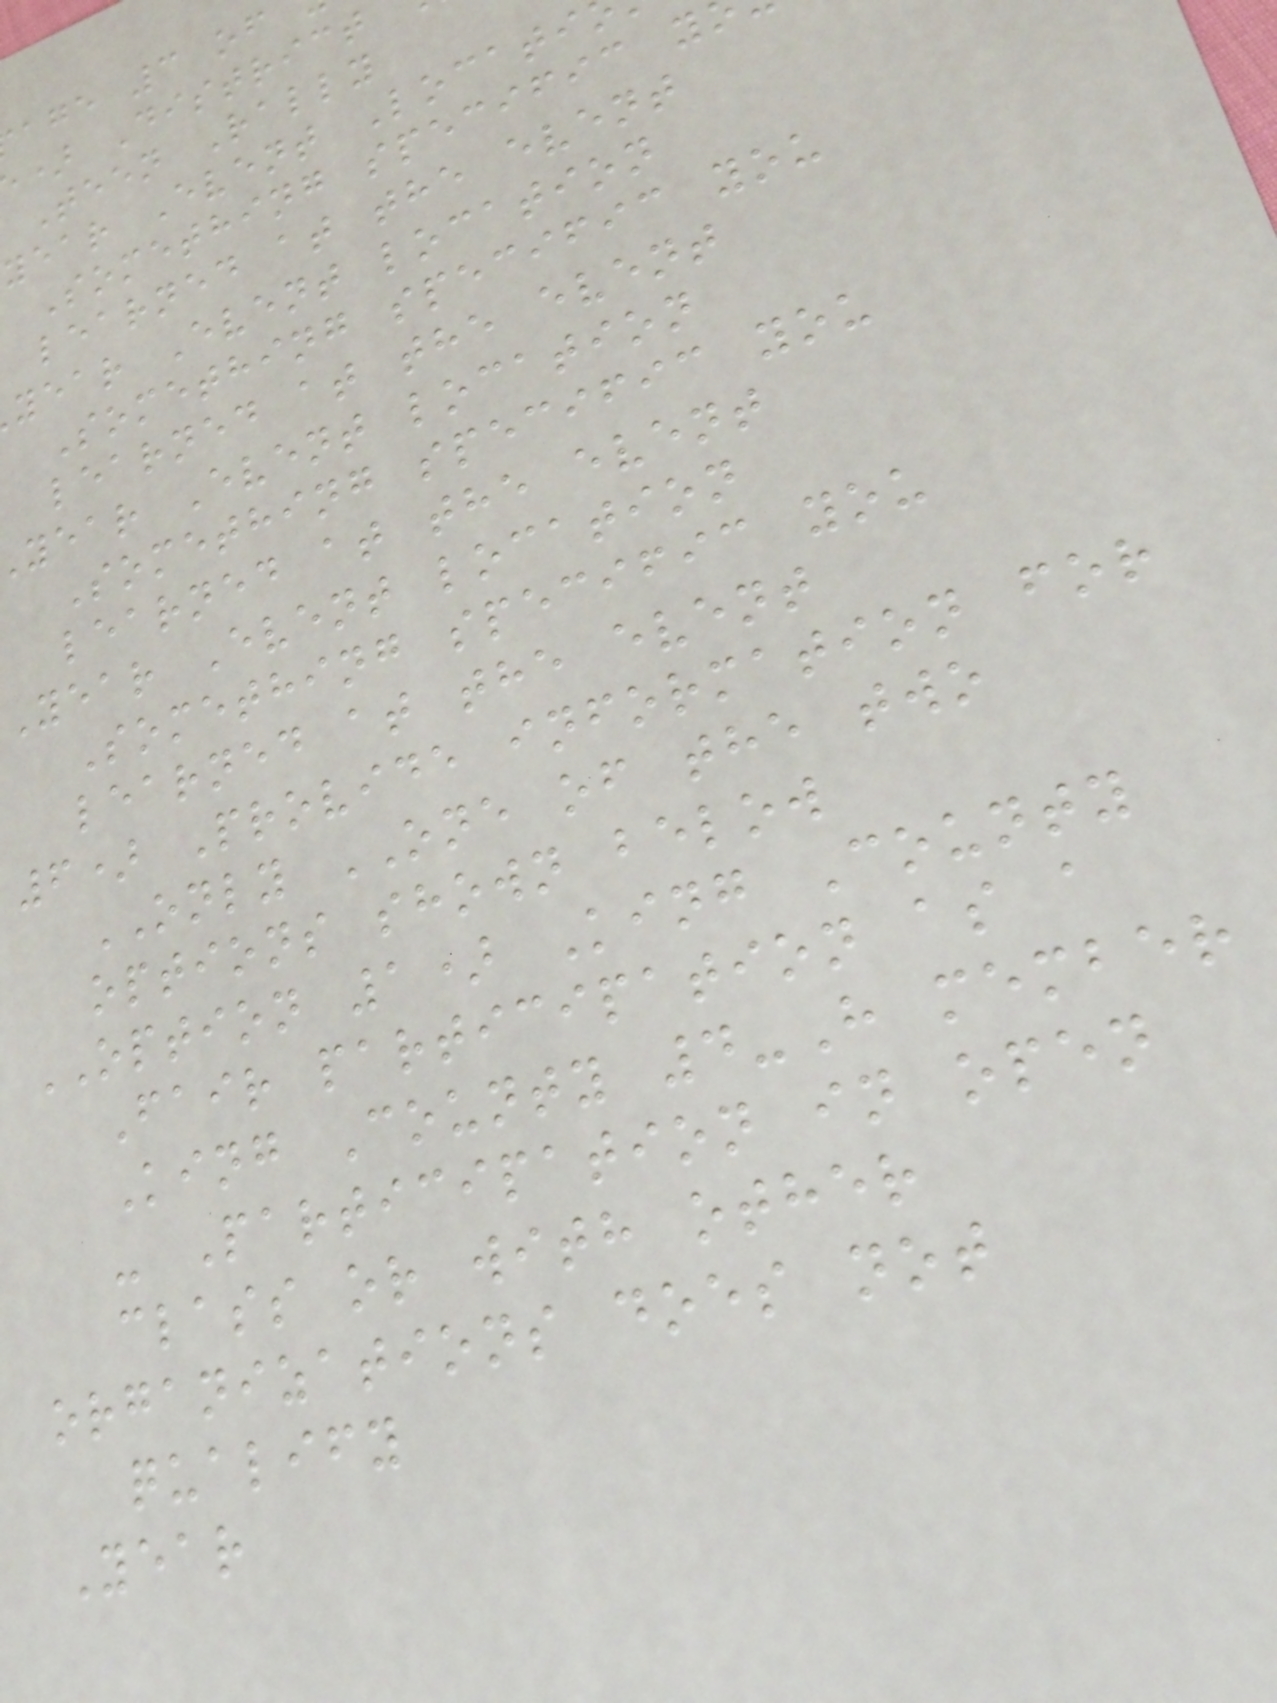age 3 of
) District
Teen Rally
year Event Locati
Something specific y
learned at the event
year Event location
Something specific you
learned at the event
year Event location
Something specific you
learned at the event
Year Event location
Something specific you
learned at the event
6) Provide information for
ONLY ONE of the two
options shown below
OPTION 1) King County
Fair participation as a
King County 4-H member
- Participation in open
class or with other
organizations does not
qualify
Year
